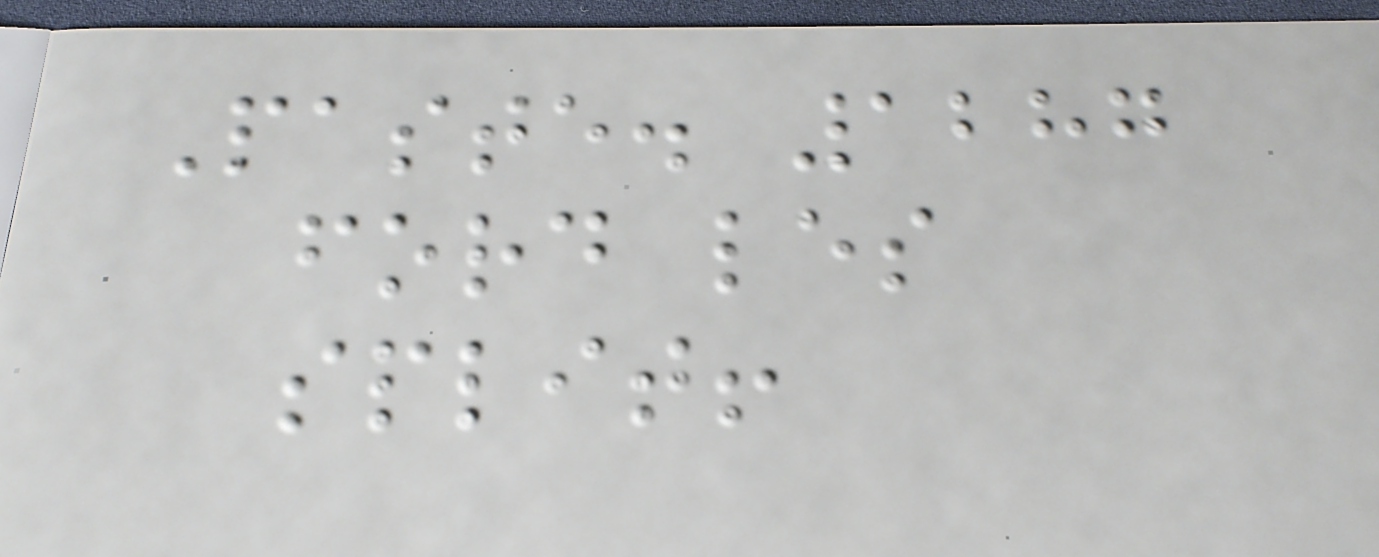Paste. 1287
ford les
split!
